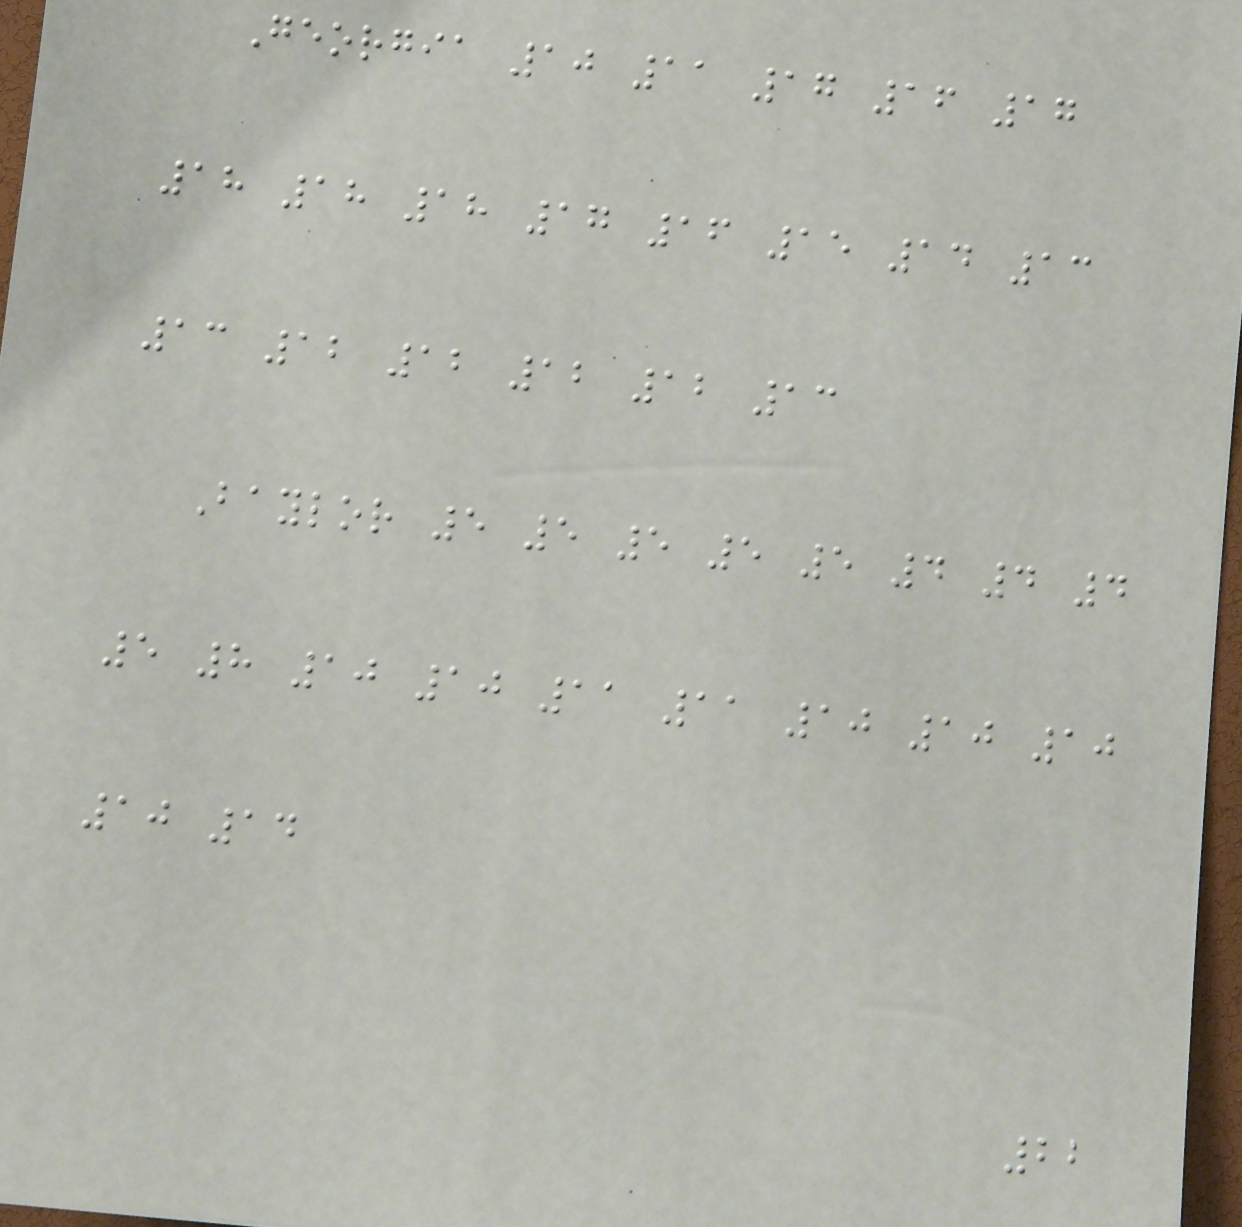Georgia 10 11 17 16 17
18 18 18 17 16 15 14 13
13 12 12 12 12 13
Baylor 5 5 5 5 5 4 4 4
5 8 10 10 11 11 10 10 10
10 14
22
